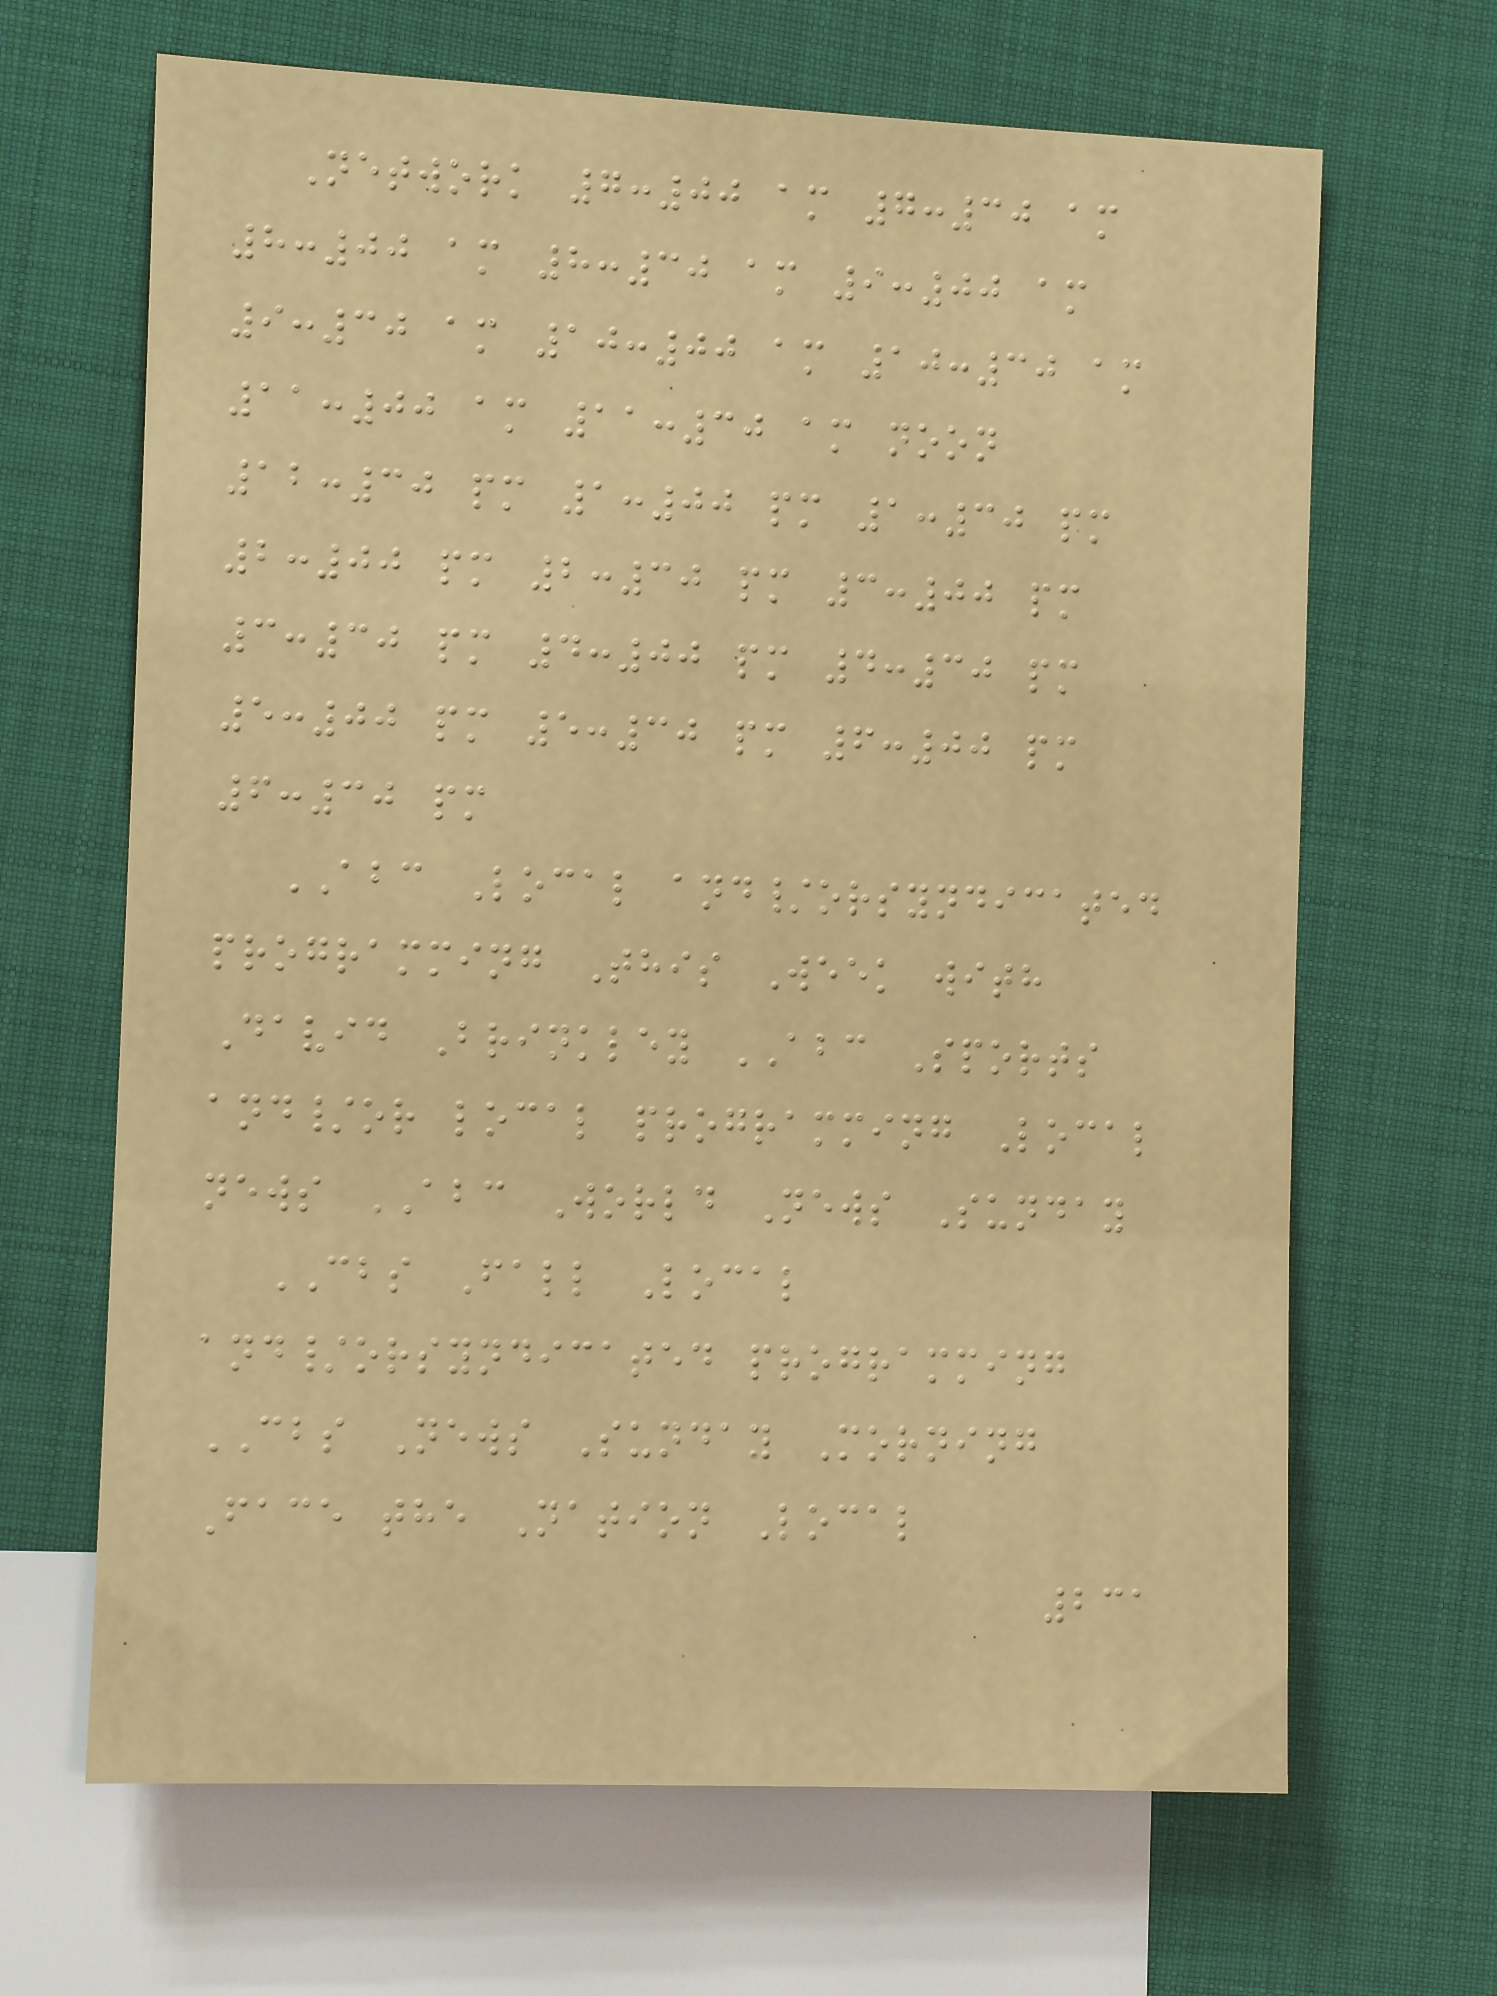Network 7:00 am 7:30 am
8:00 am 8:30 am 9:00 am
9:30 am 10:00 am 10:30 am
11:00 am 11:30 am noon
12:30 pm 1:00 pm 1:30 pm
2:00 pm 2:30 pm 3:00 pm
3:30 pm 4:00 pm 4:30 pm
5:00 pm 5:30 pm 6:00 pm
6:30 pm
ABC Local and/orsyndicated
programming This Week with
David Brinkley ABC Sports
and/or local programming Local
news ABC World News Sunday
CBS Fall Local
and/orsyndicated programming
CBS News Sunday Morning
Face the Nation Local
231
